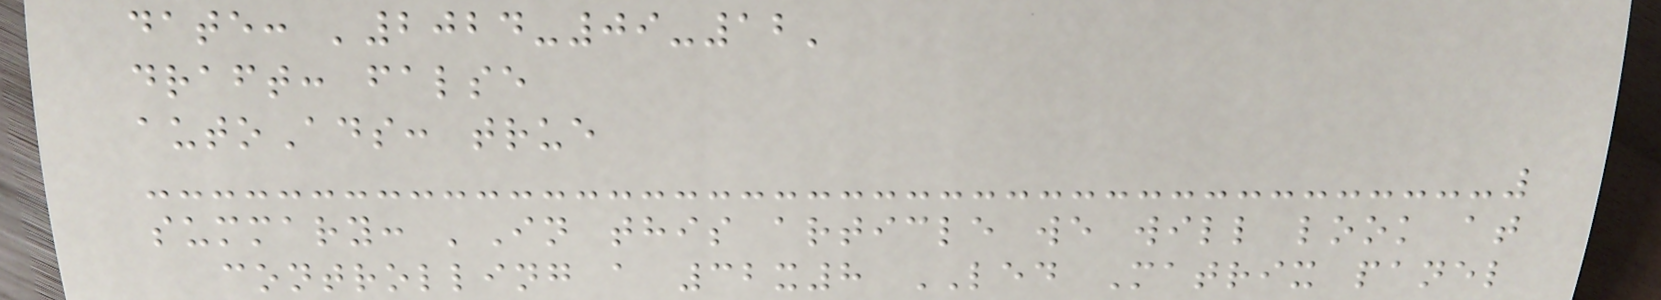date: '2024-09-12'
draft: false
autoAds: true
summary: 'In this article we will look at
controlling a 32x8 LED Matrix panel
